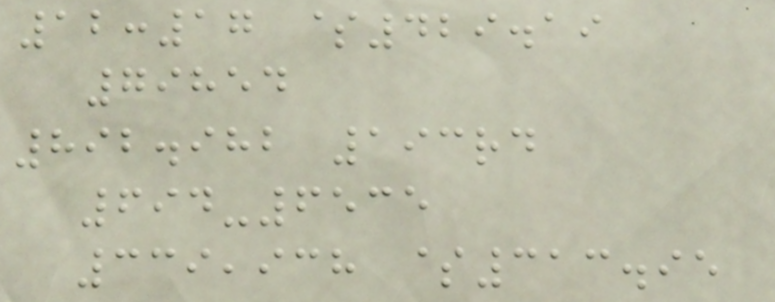12:17 $429.19
79854
892.982 193rd
694-6535
339,938 $313.95
